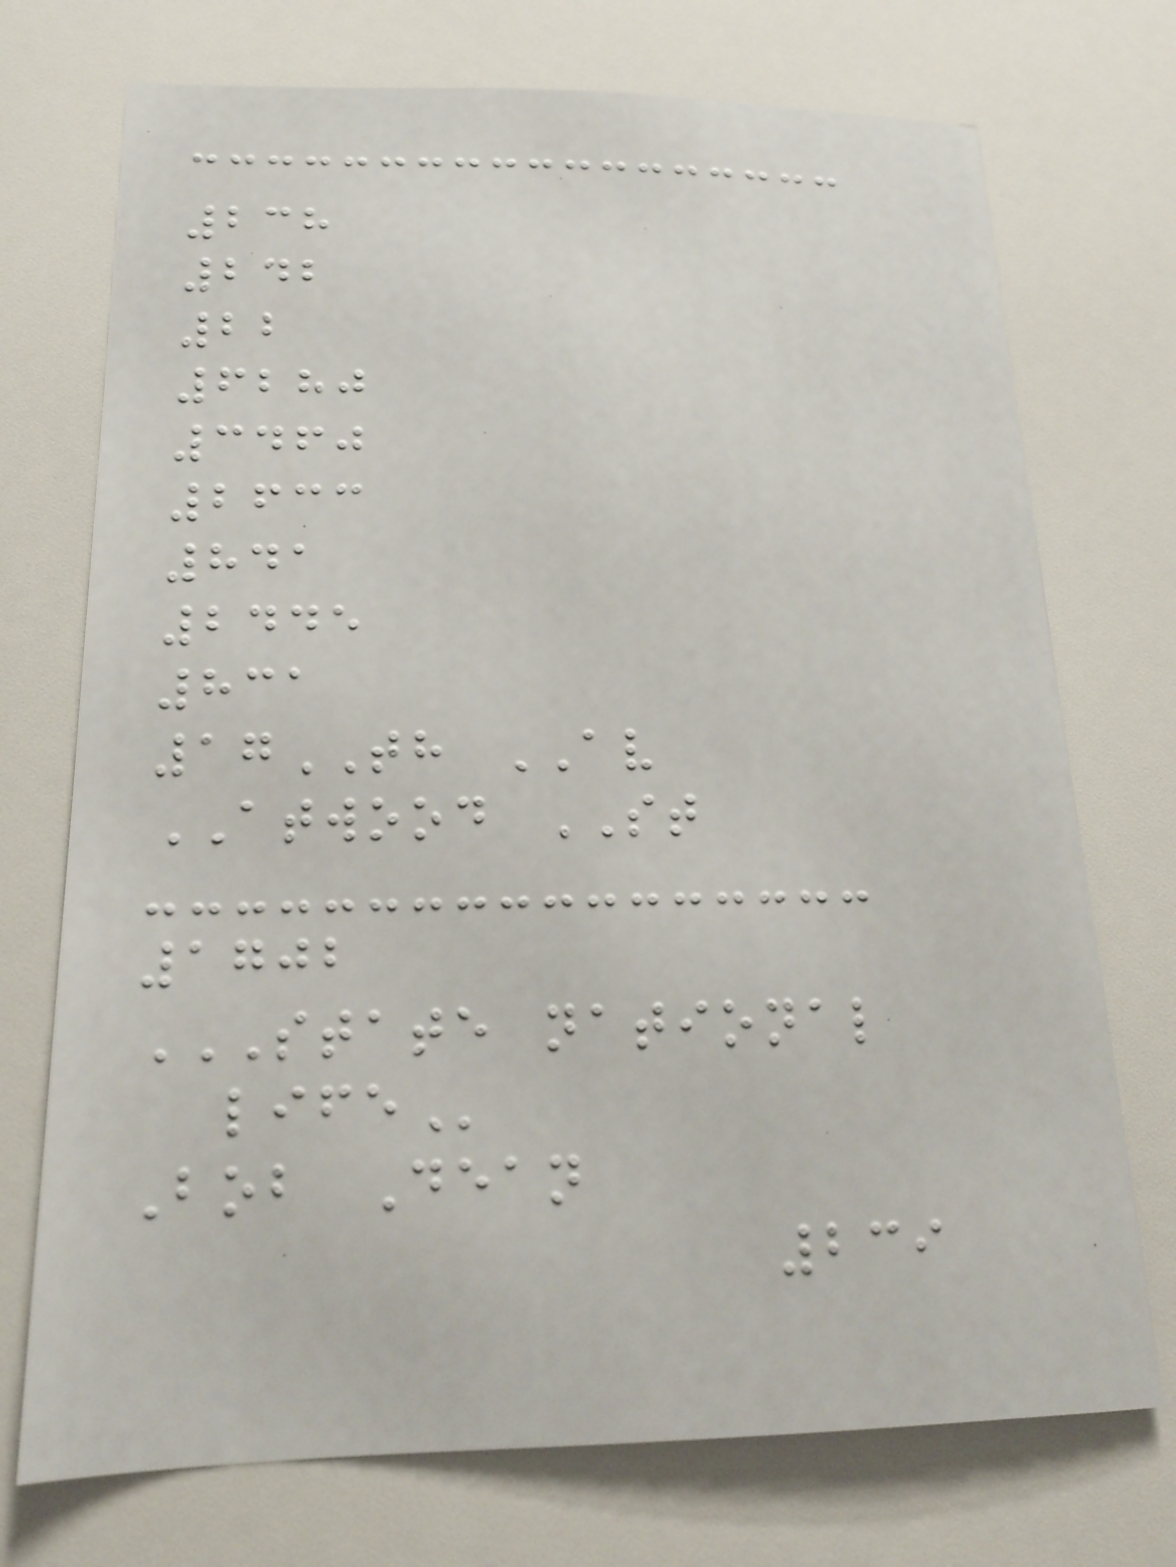238
242
22
6280
3460
2633
841
2445
831
17TH AV
ATWOOD ST
1702
STATE NATIONAL
LIFE
Bob Dean
239
